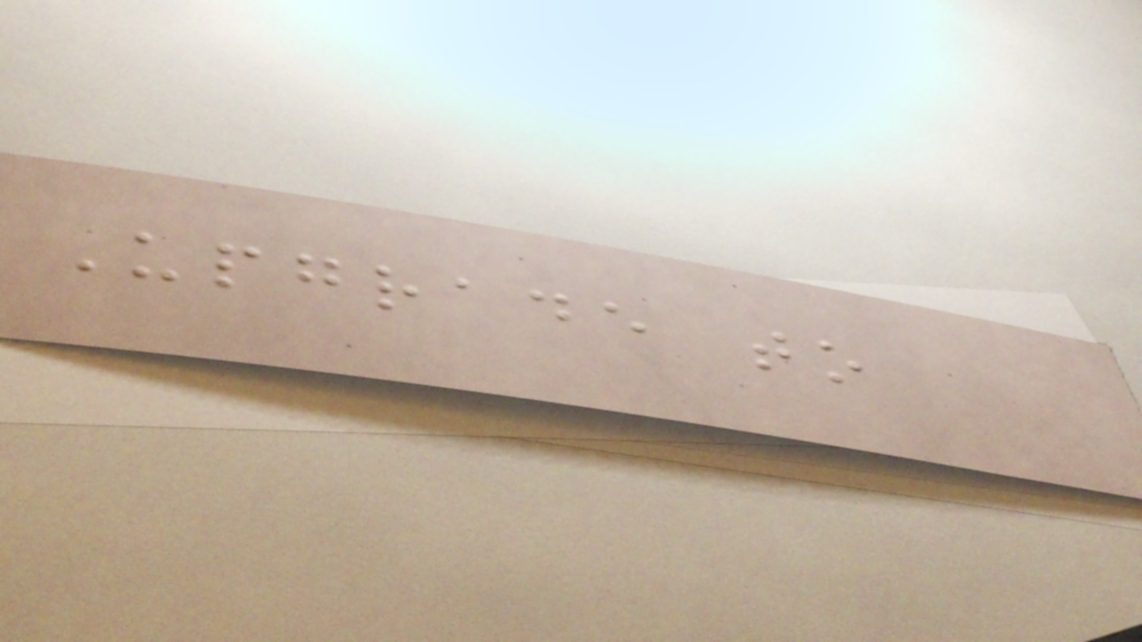Upgrade to
